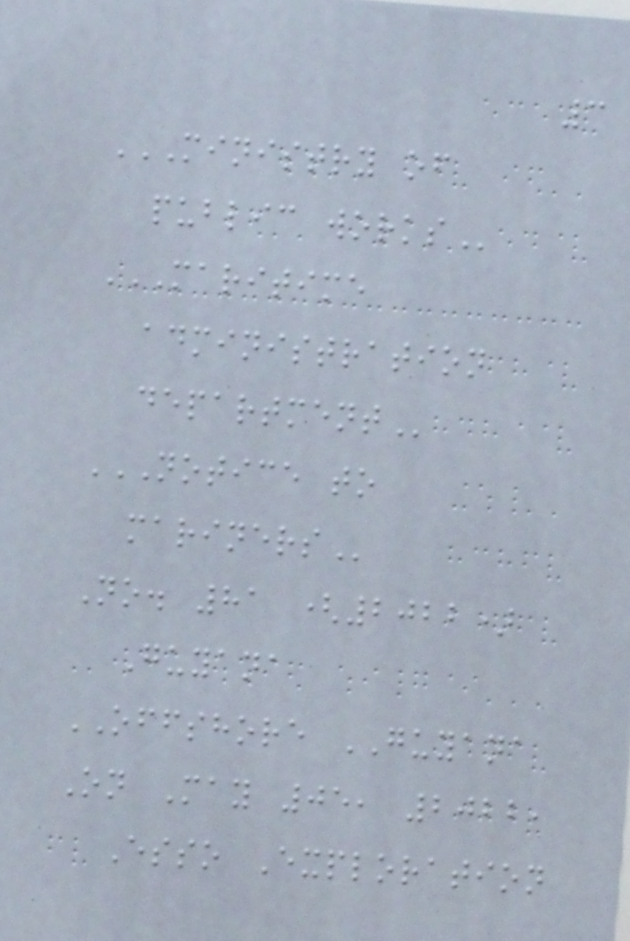3
MINISTRY OF
PUBLIC WORKS
MARITIME
ADMINISTRATION
DEPARTMENT
NOTICE TO
MARINERS
No. 81 (2022)
Guyana
OFFSHORE GUYANA
On May 05, 2022,
Esso Exploration
